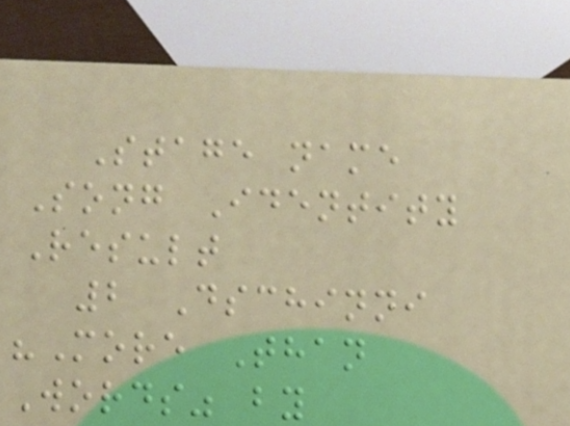Stage name
Song Identity
Result
2 Dschinni
"More Than
Words" by
